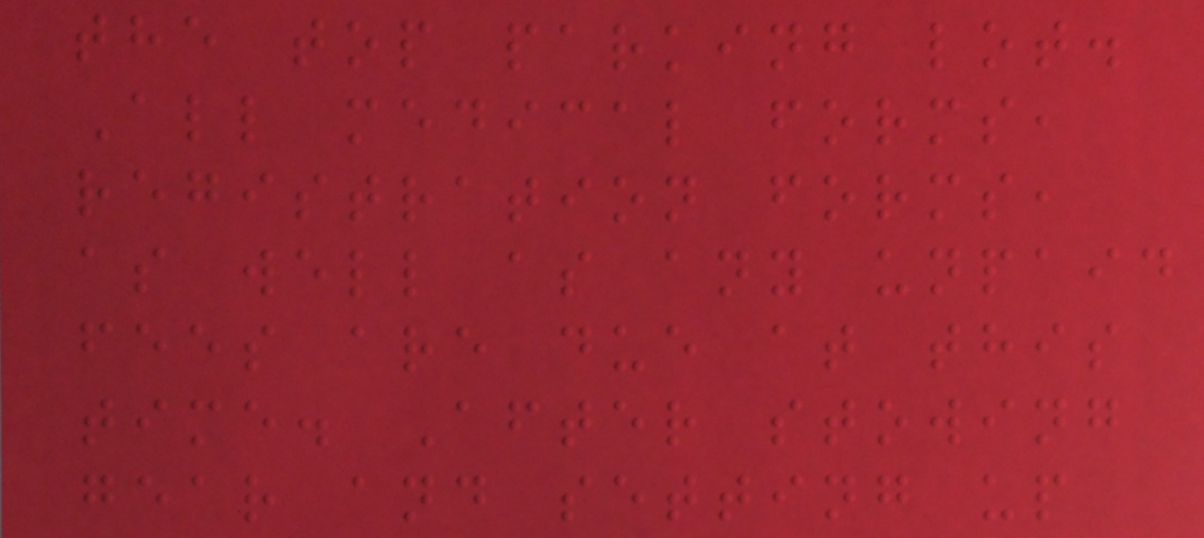the top parking lot.
All medical forms,
registration forms,
as well as any unpaid
fees are due at this
time. After stowing
gear and setting up
